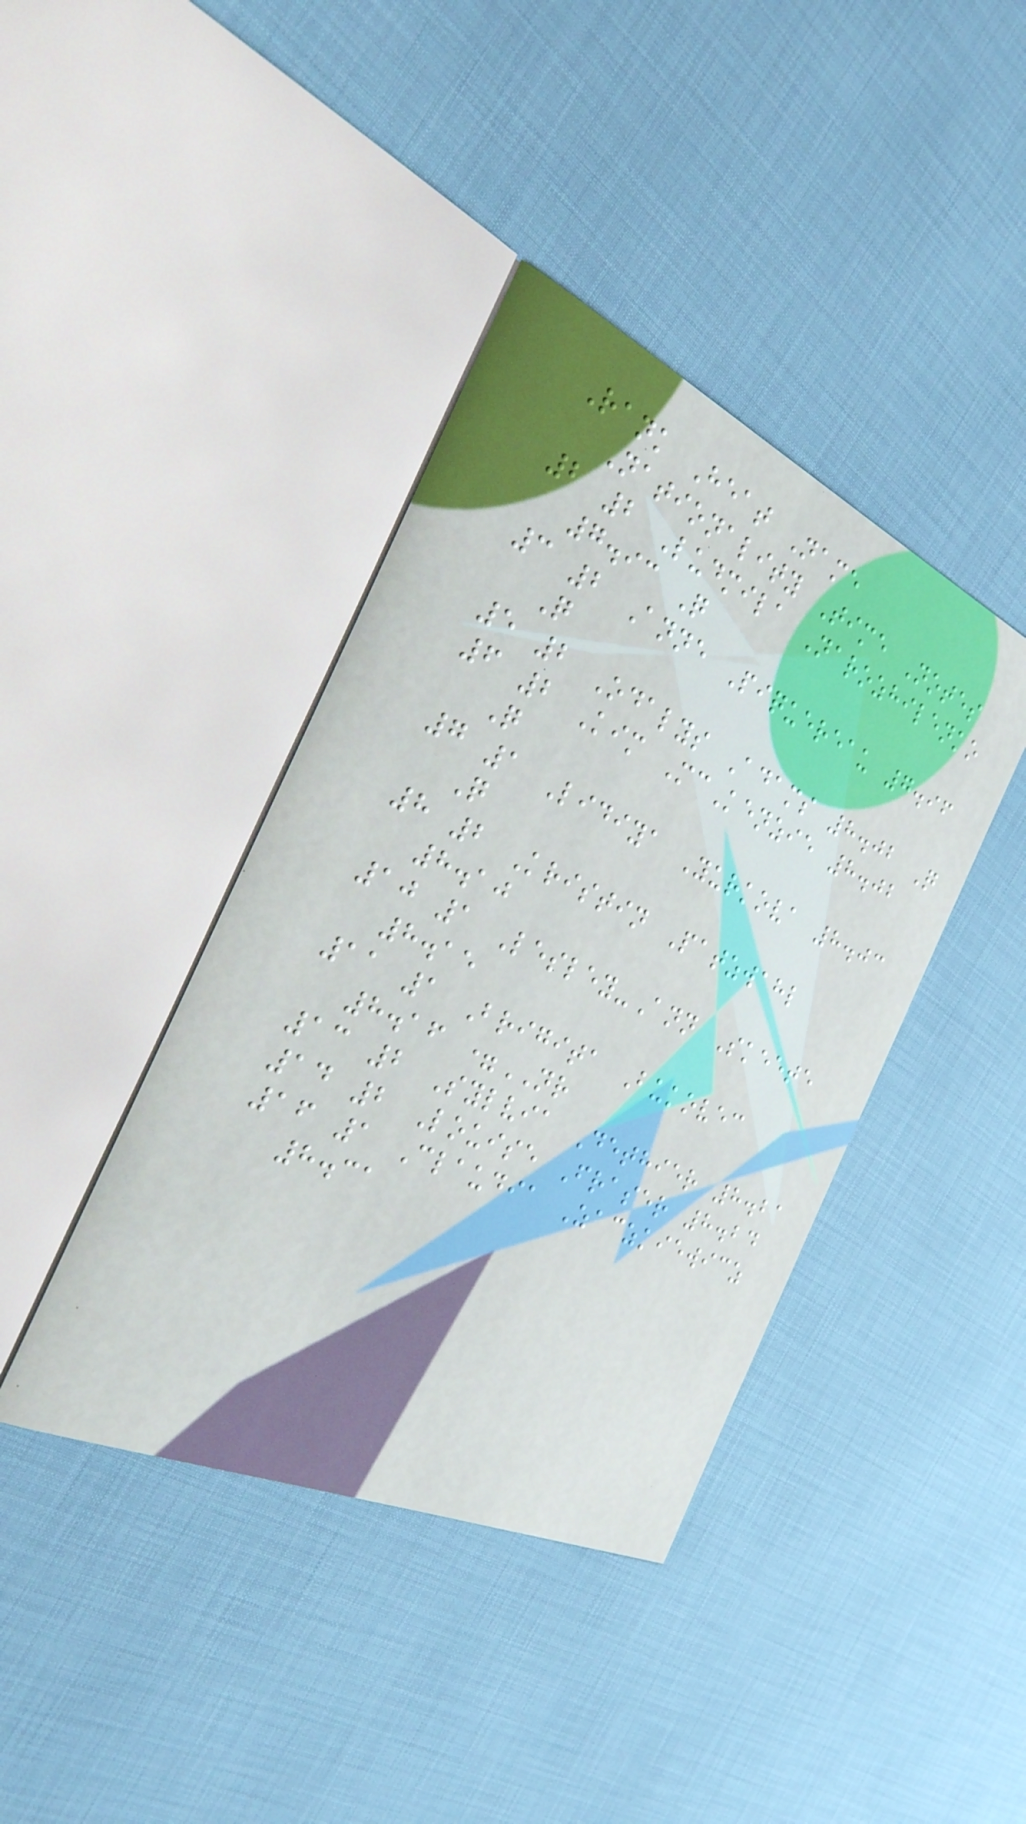Rank Heat Name
Nationality Time Notes
2 2 Ludmila Narozhilenko
7.93 Q
3 2 Anne Piquereau 7.96
Q
5 2 Odalys Adams 8.02 Q
6 2 Kim McKenzie 8.02
Q
7 1 Lidiya Yurkova 8.03
Q
8 2 Kristin Patzwahl
8.10
10 1 Lesley-Ann Skeete
8.15
11 1 Brigita Bukovec
8.16 =NR
13 2 Sylvia Dethier 8.21
14 2 Louise Fraser 8.24
16 1 Claudia Zaczkiewicz
8.31
